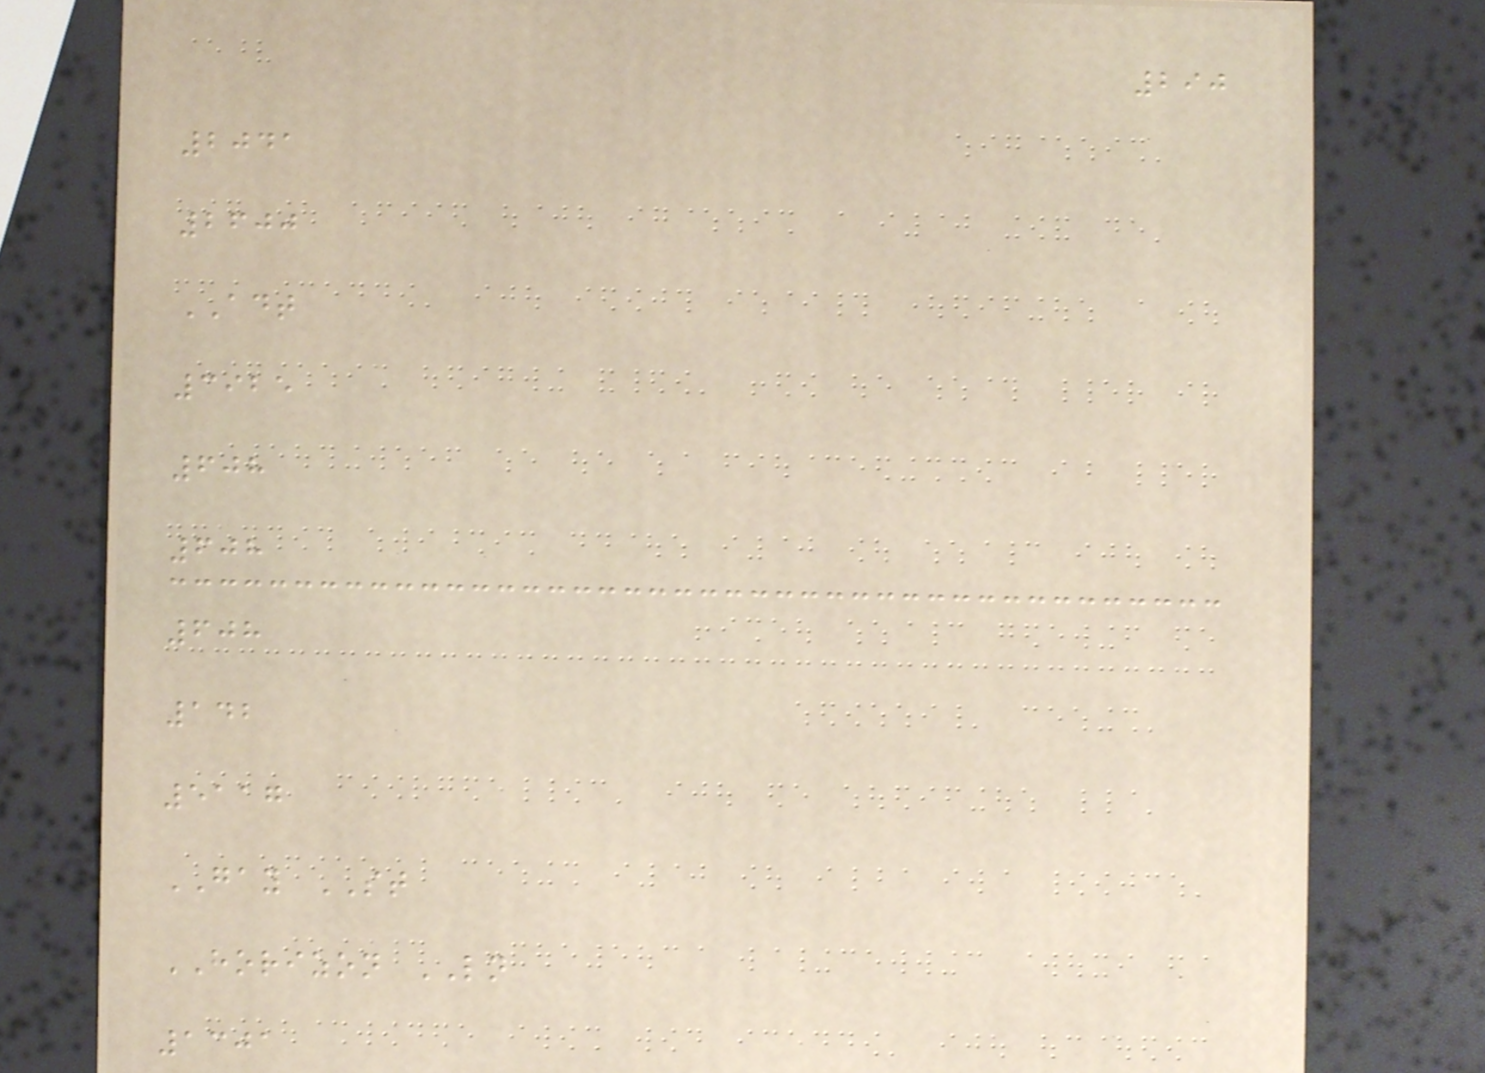290
2041
2600
ADT
3925
608
608
608
142
5117
GAY ST
HORIZON LN
1301
